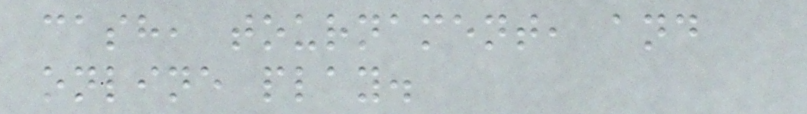cash, tournament, and
online play.
